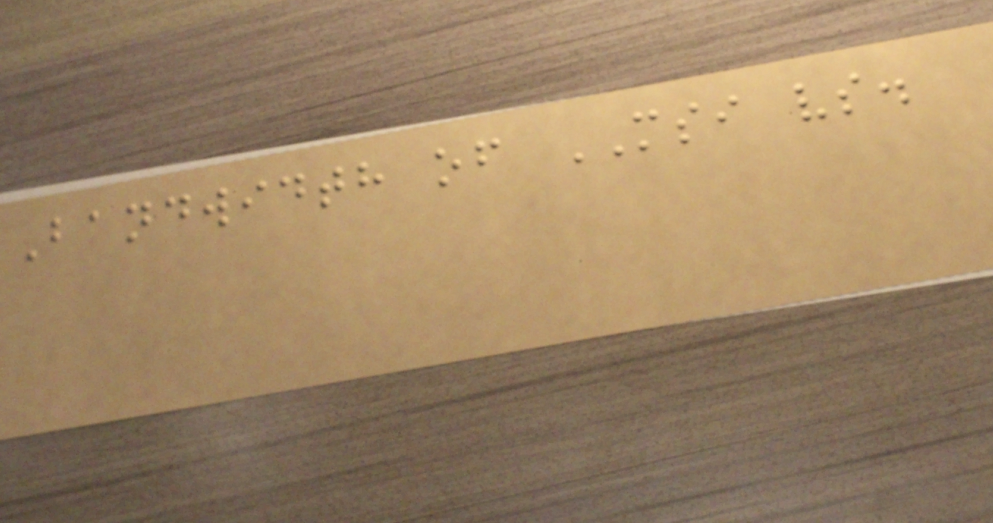Bandwidth of MSI vs.
